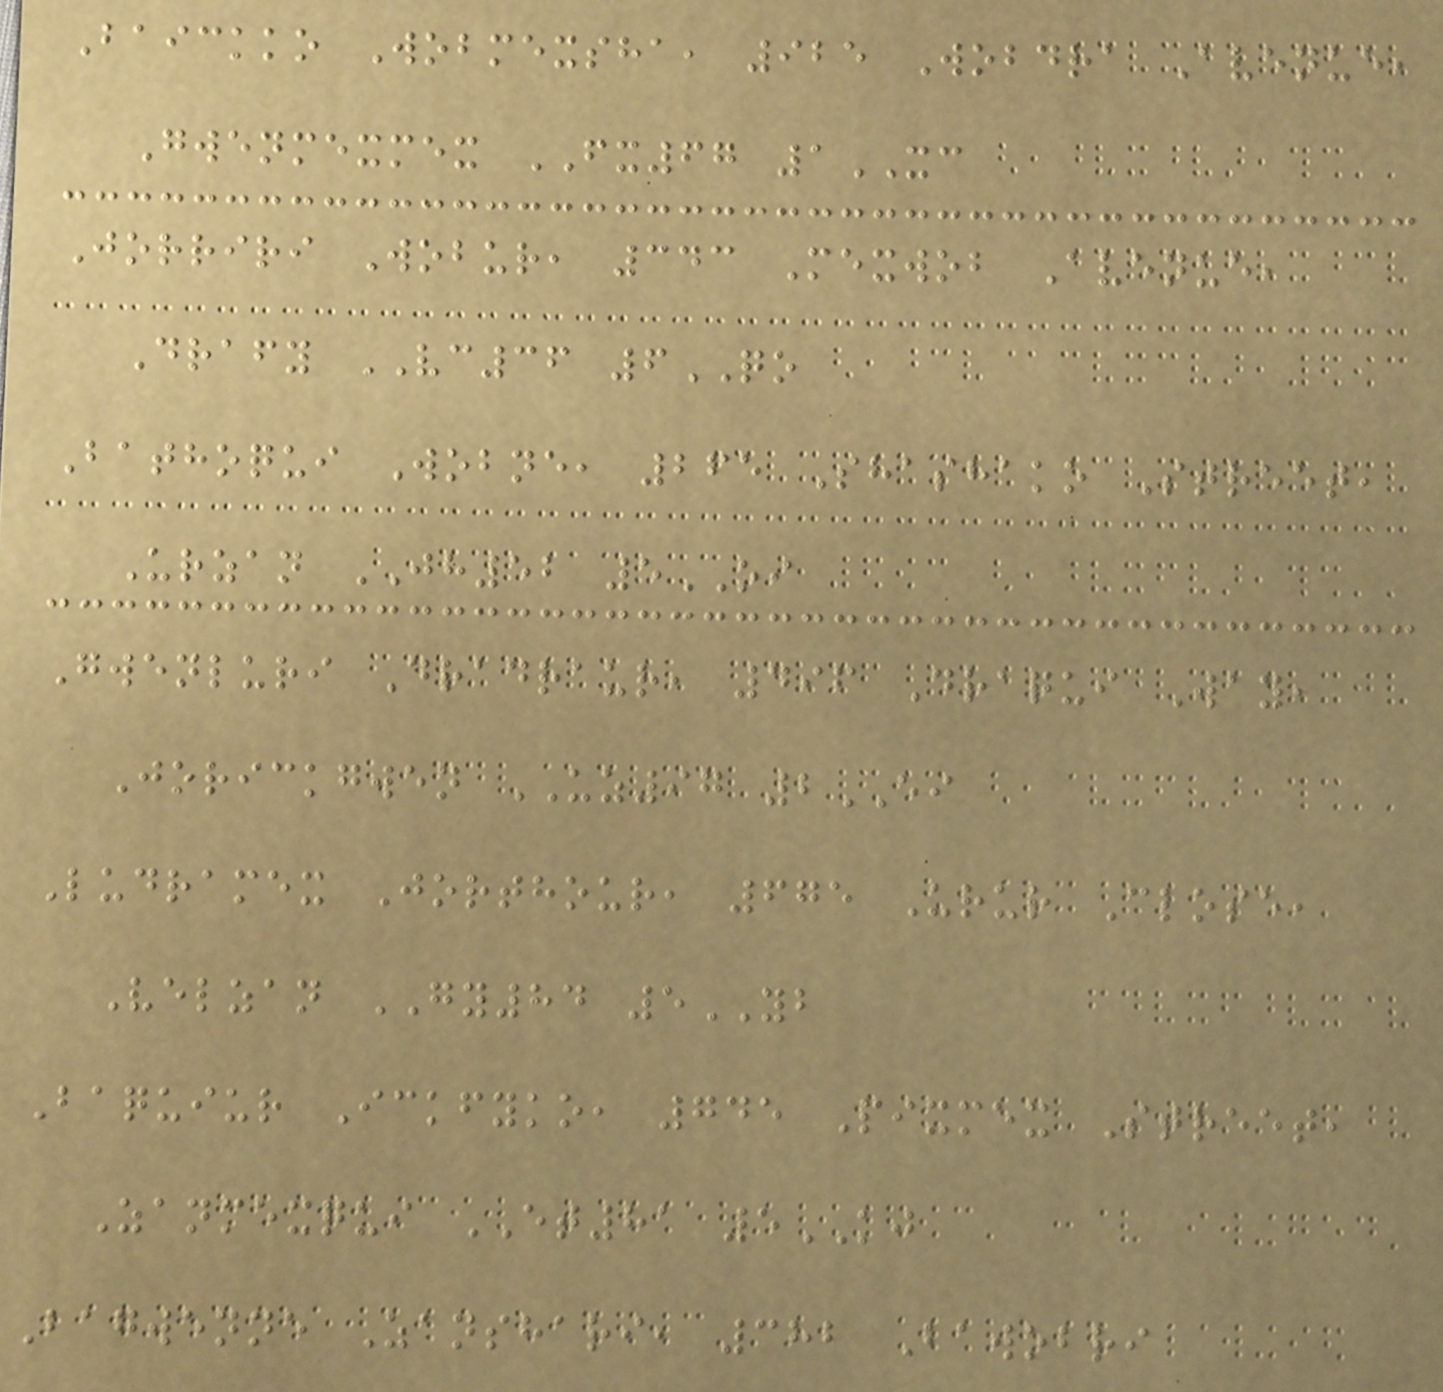Baickko Wobmexsha, 925 Wobdra Avenue,
Gwenmexmex FX67 1XC
Jorriri Wobur, 343 Mexwob Avenue,
Drafy VC36 6QO
Bathoqui Wobne, 265 Shashako Street,
Urzan JH52 5OI
Gwenluri Dradraur, 496 Draqui Way,
Jorickgwen UZ97 2EI
Ludramex Jorthour, 675 Urur Close,
Velzan GY84 5YB
Baquiur Ickfyko, 745 Pixmex Street,
Zanmexqui ET81 5KJ
Bagwenne Zanshari, 382 Bawobri
